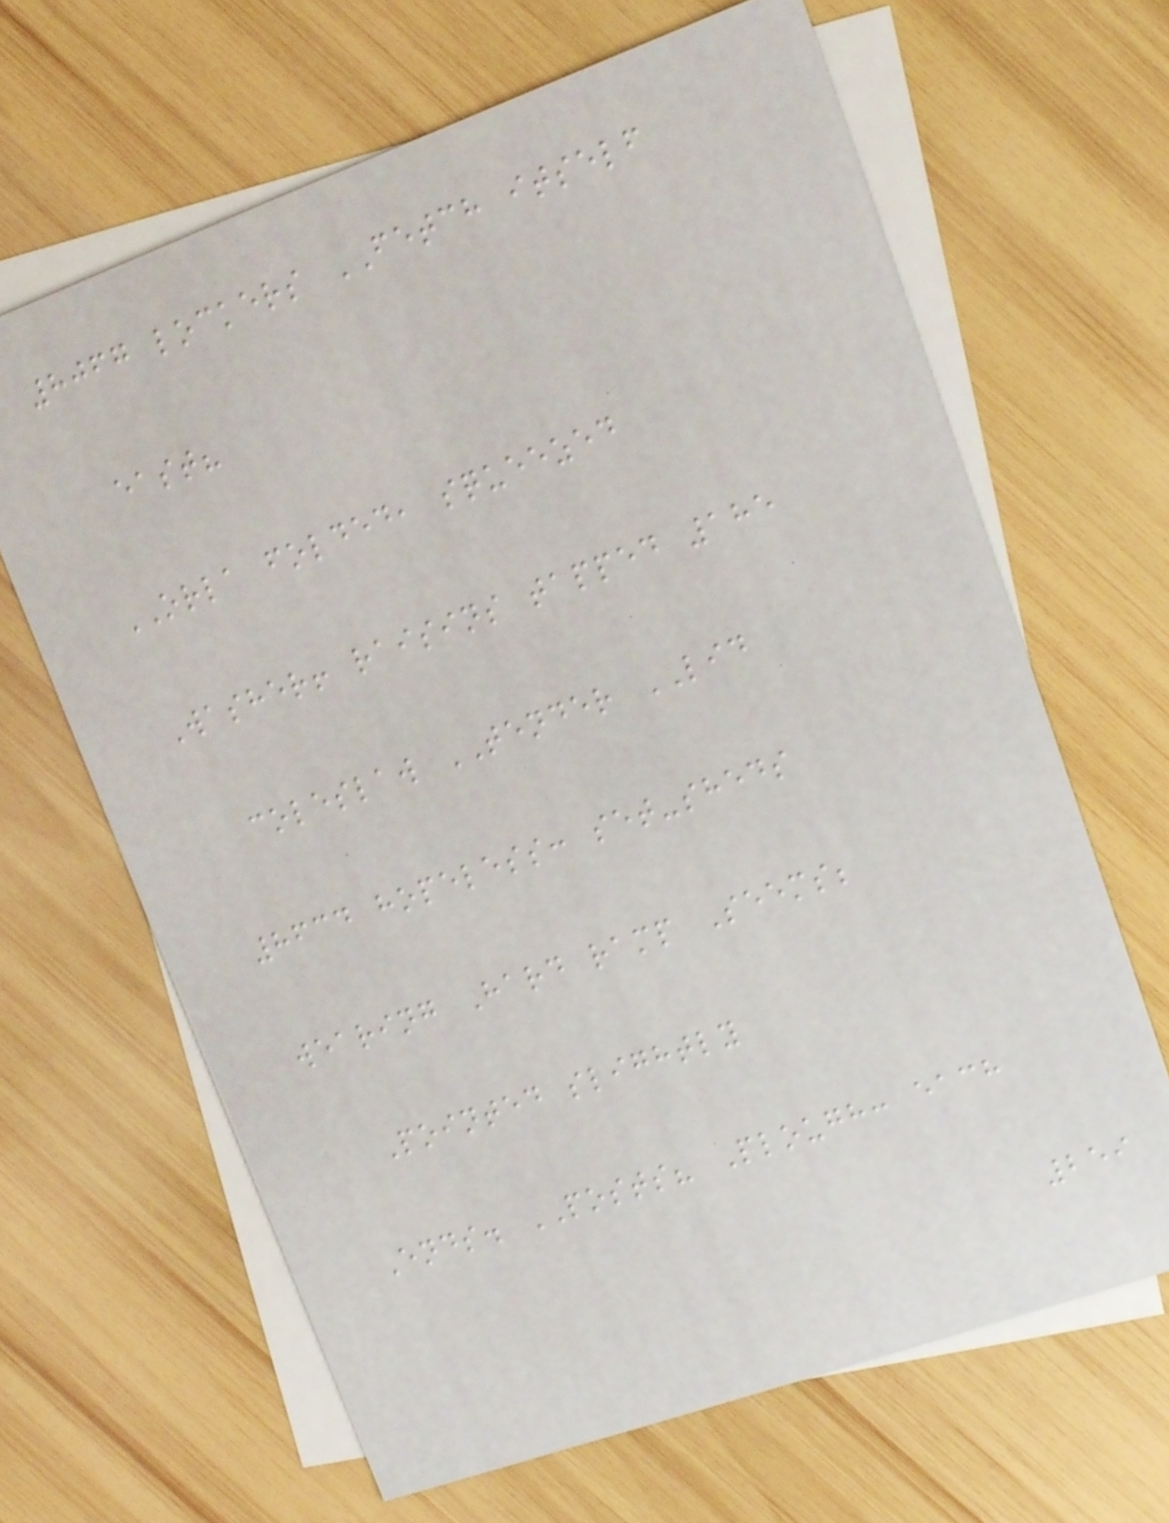8067 lockers FETCH itself
east?
ORLA folded, squeezed
Washer! raisins tapped 185
coleslaw TENDER LID
8634 hopeless: set-sheds
wearing Hard ramp Seems;
Pointed slightly
Ends. POSTS? Plough: each
259
